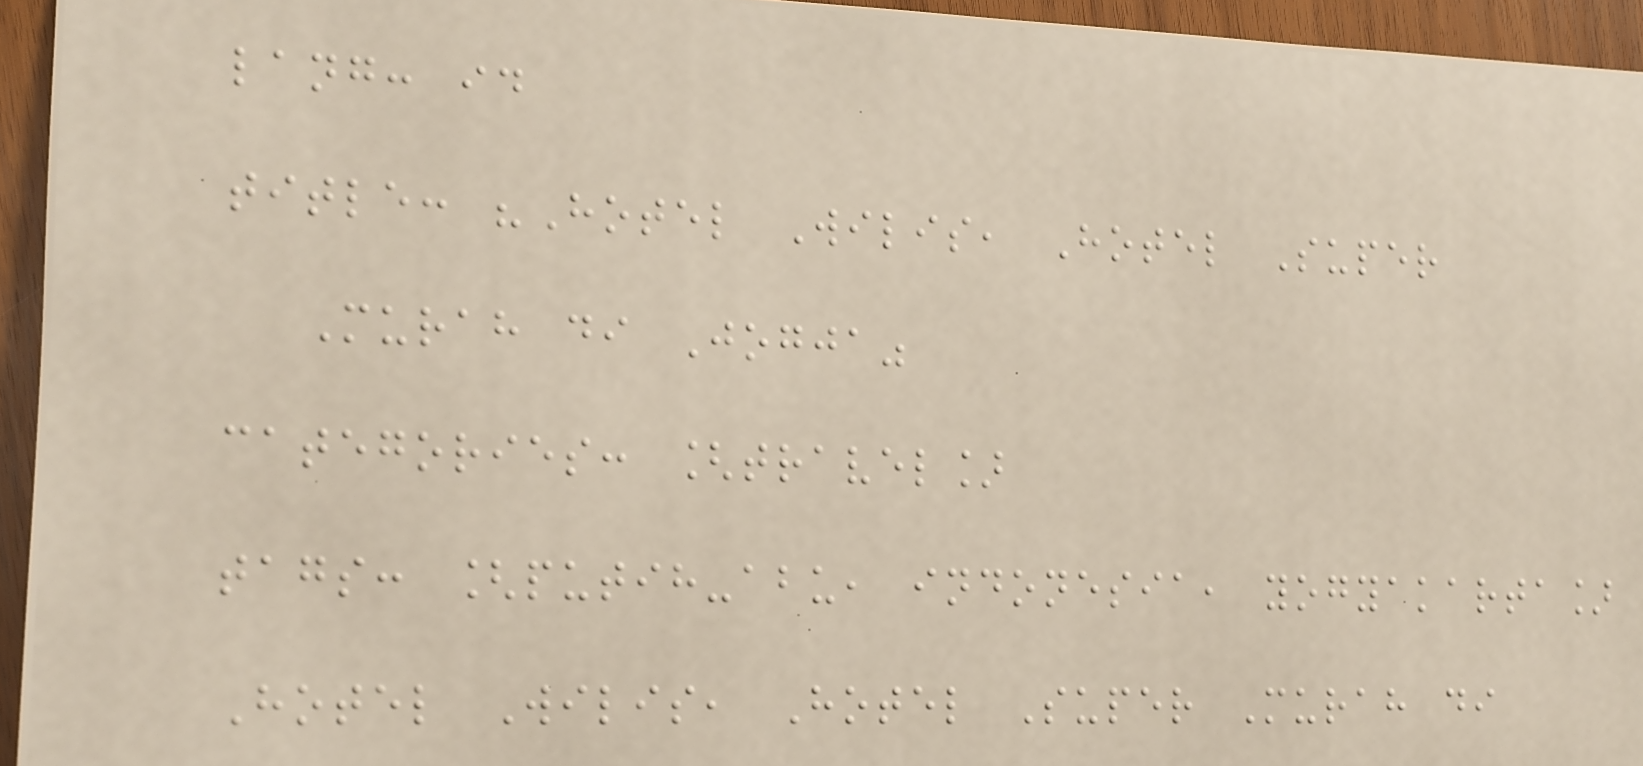lang: id
title: "Hotel Wilis, Hotel Super
Murah di Jogja"
categories: [travel]
tags: [putih-abu, indonesia, yogyakarta]
Hotel Wilis, Hotel Super Murah di
